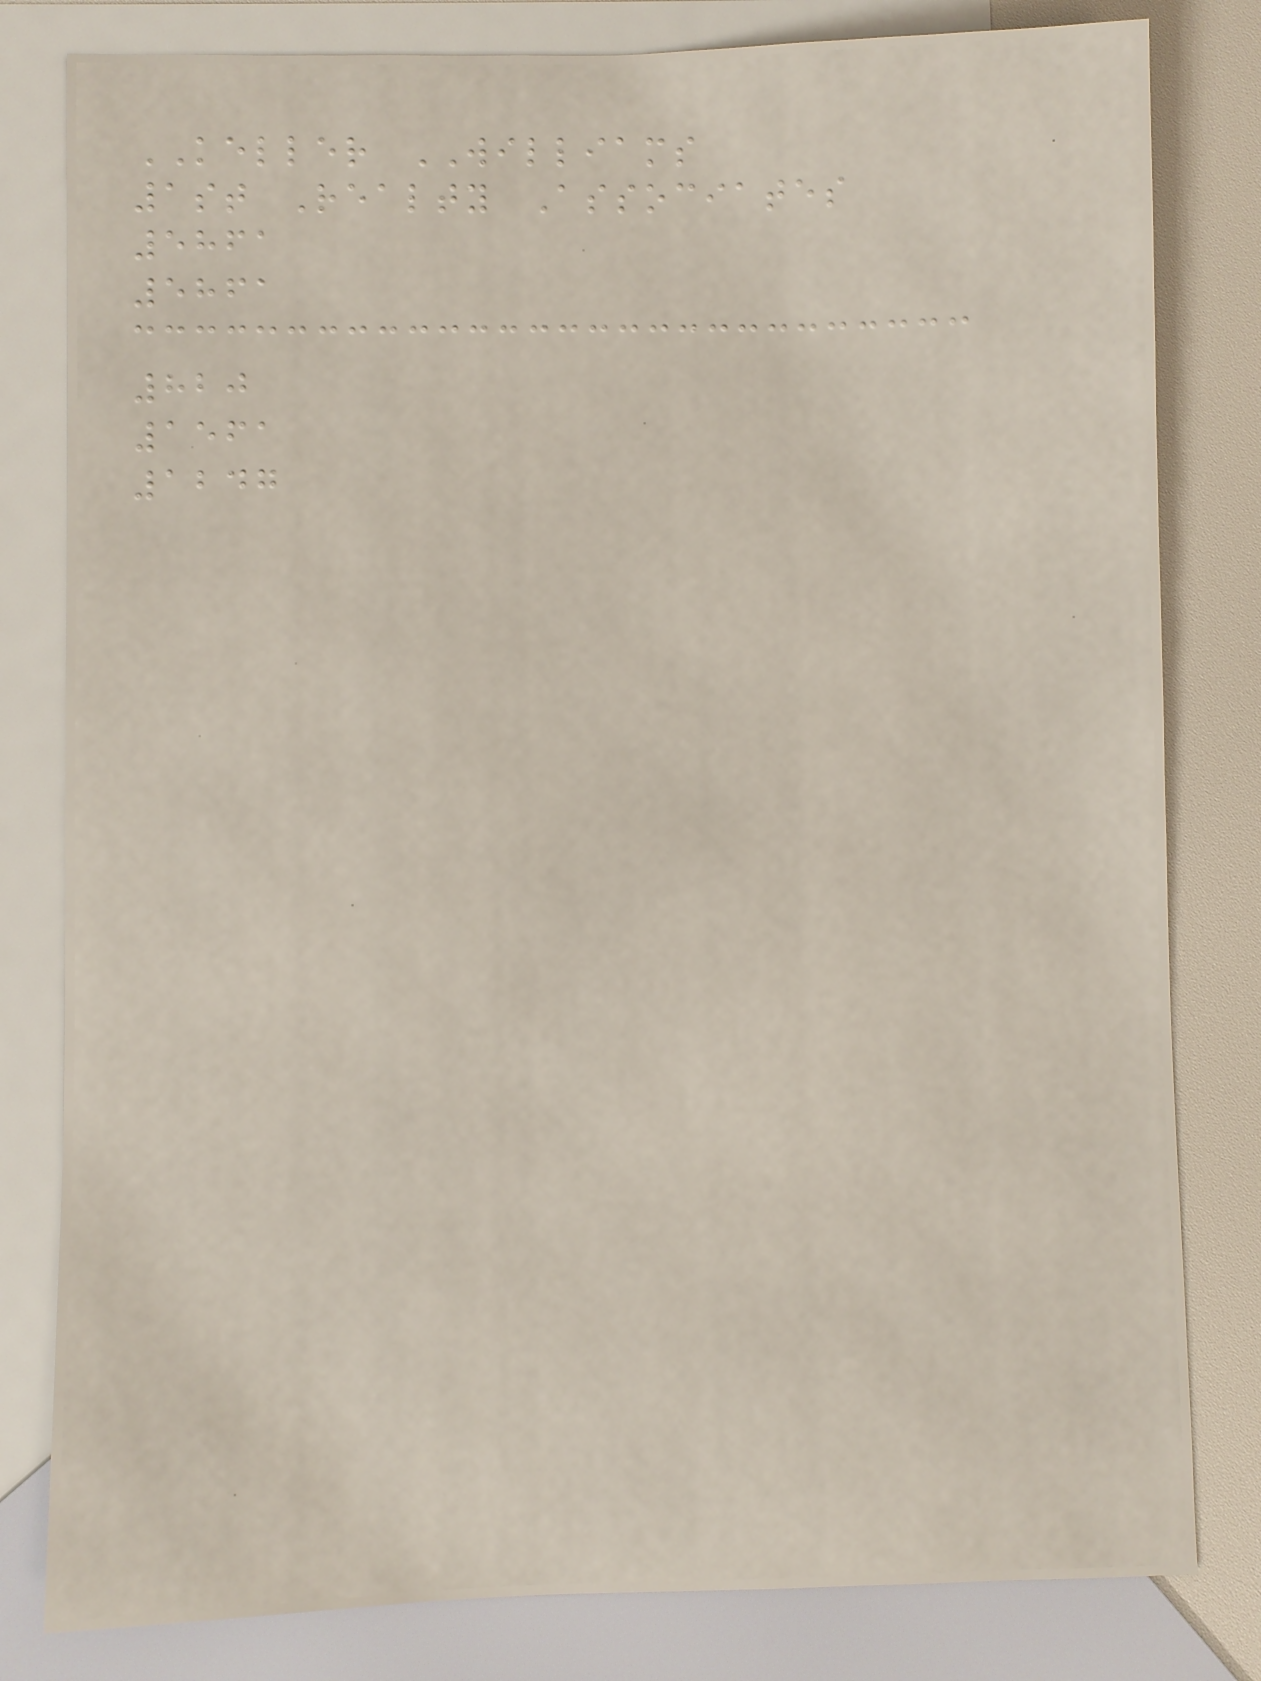KELLER WILLIAMS
1st Realty Associates
5861
5861
820
1561
1247
